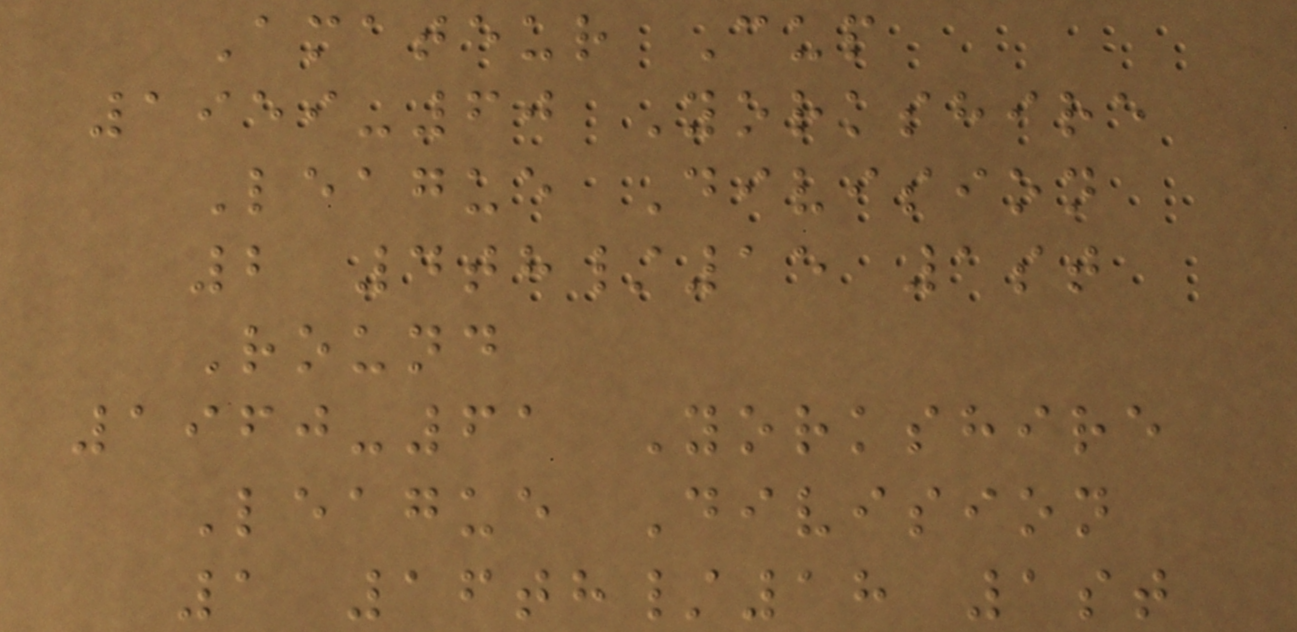Amateur Cup
1959-60 Yorkshire
League Division
2 4th/15 1st
Round
1960-61 Yorkshire
League Division
1 16th/18 1st
